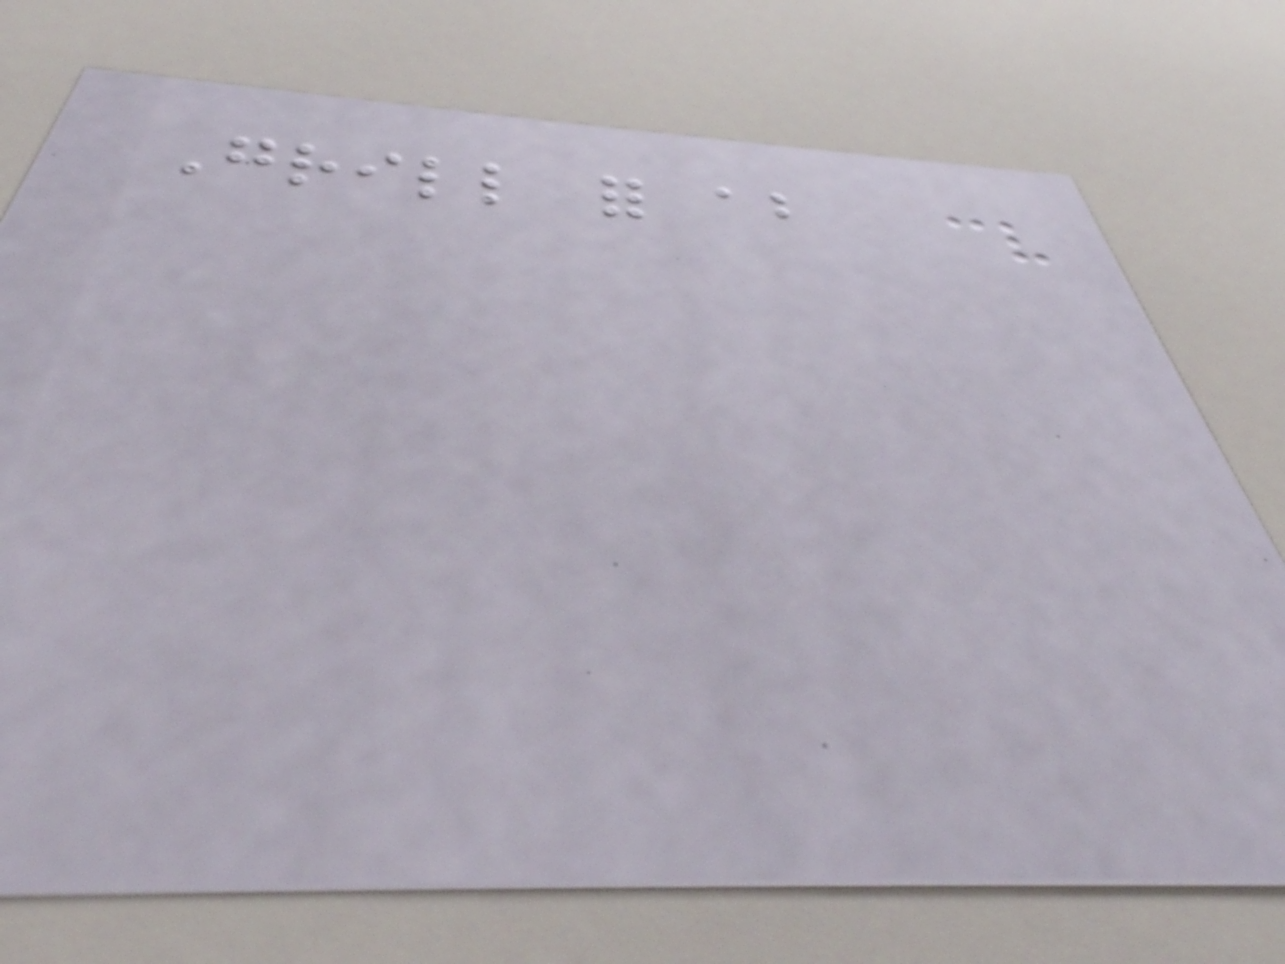Grill for about
